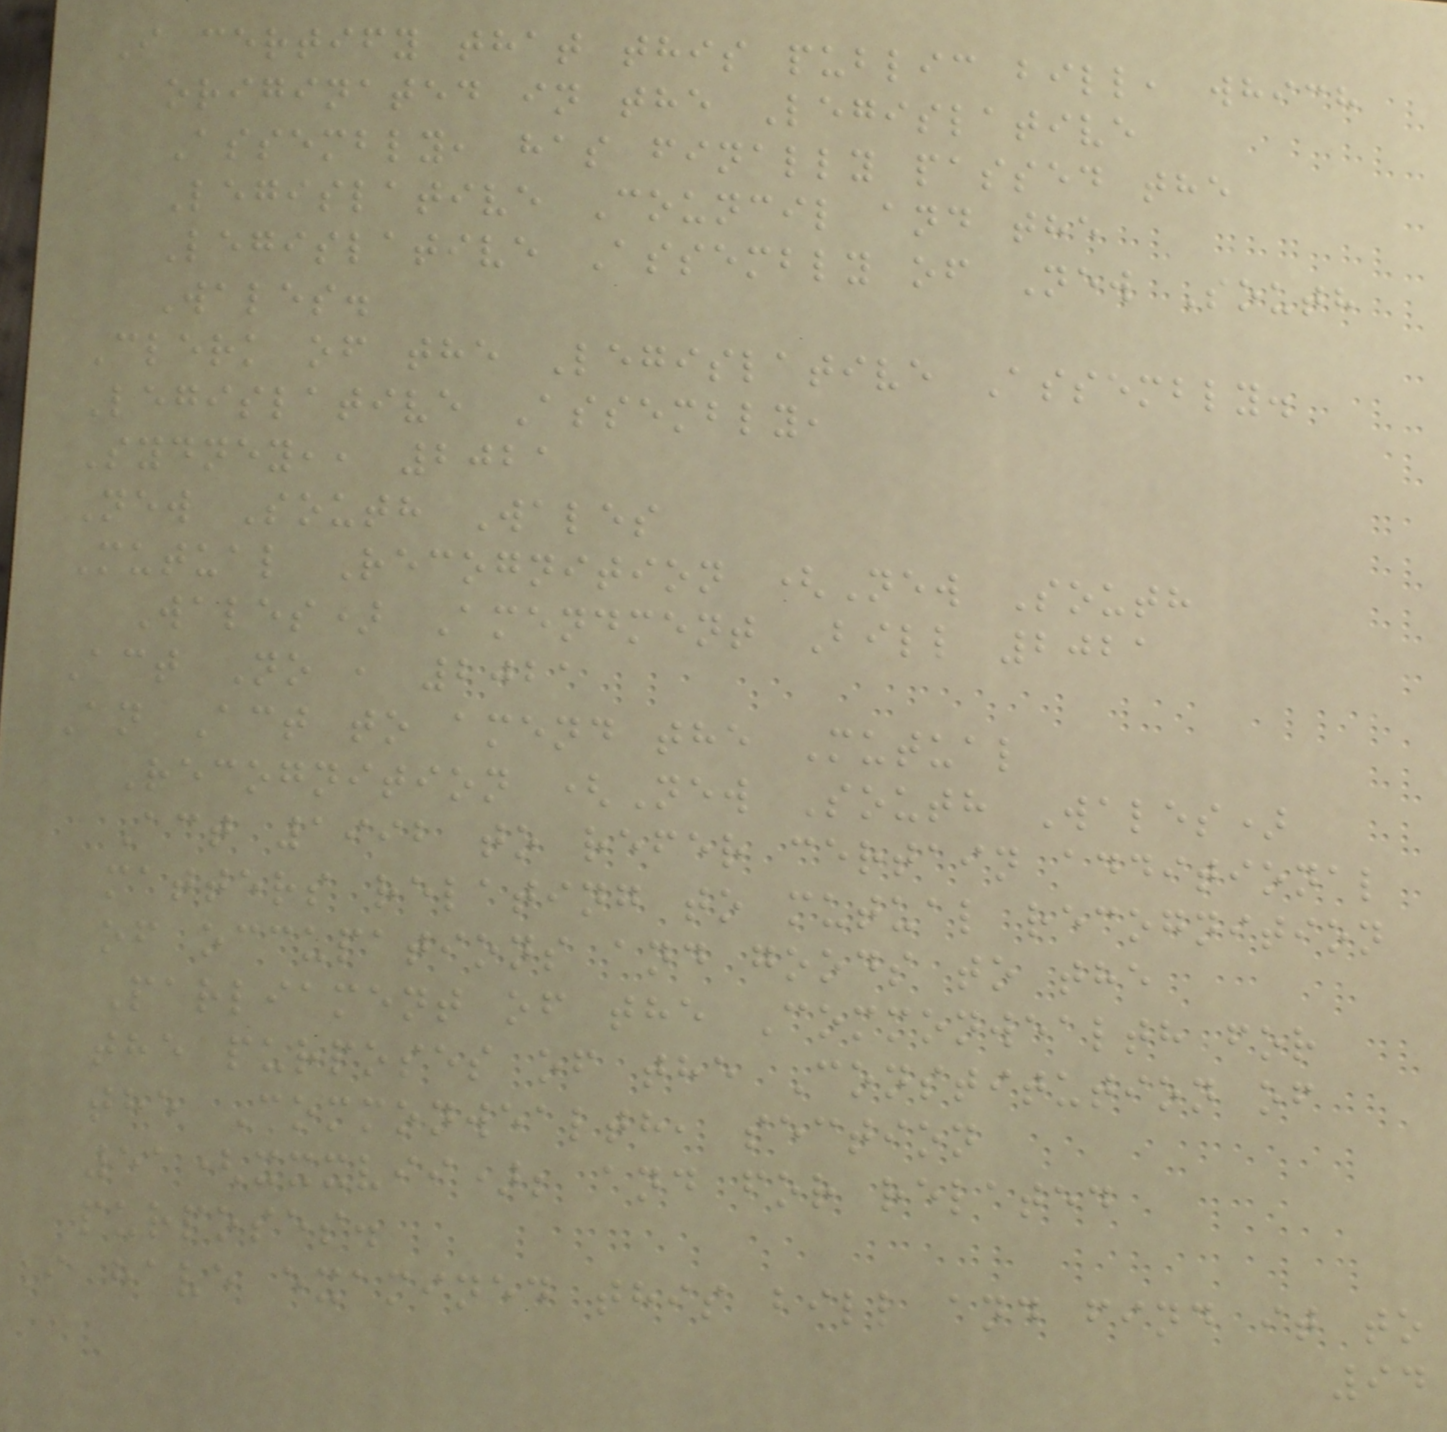I certify that this public bill, which
originated in the Legislative
Assembly, has finally passed the
Legislative Council and the
Legislative Assembly of New South
Wales.
Clerk of the Legislative Assembly.
Legislative Assembly,
Sydney,, 2021
New South Wales
Mutual Recognition (New South
Wales) Amendment Bill 2021
Act No , 2021
An Act to amend the Mutual
Recognition (New South Wales)
Act 1992 to refer certain additional
matters relating to mutual recognition
of occupations and goods to the
Parliament of the Commonwealth for
the purposes of the Constitution of
the Commonwealth, section
51(xxxvii); and for related
purposes.
I have examined this bill and find it to
94
